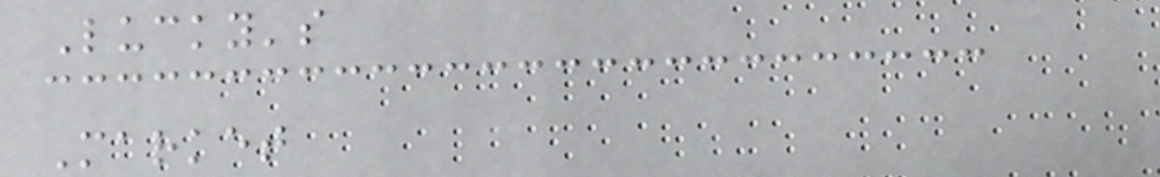Lucky's
Market
